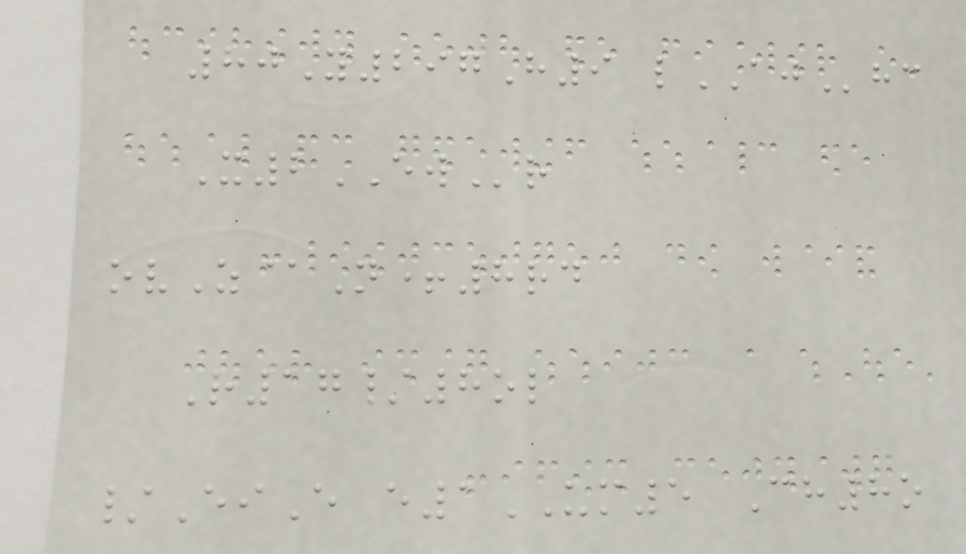80Y297H9 lAJhc
X2EWr
ovZ@N+8rd
R17/8ol
/EiE e1UM5 Ch8o
